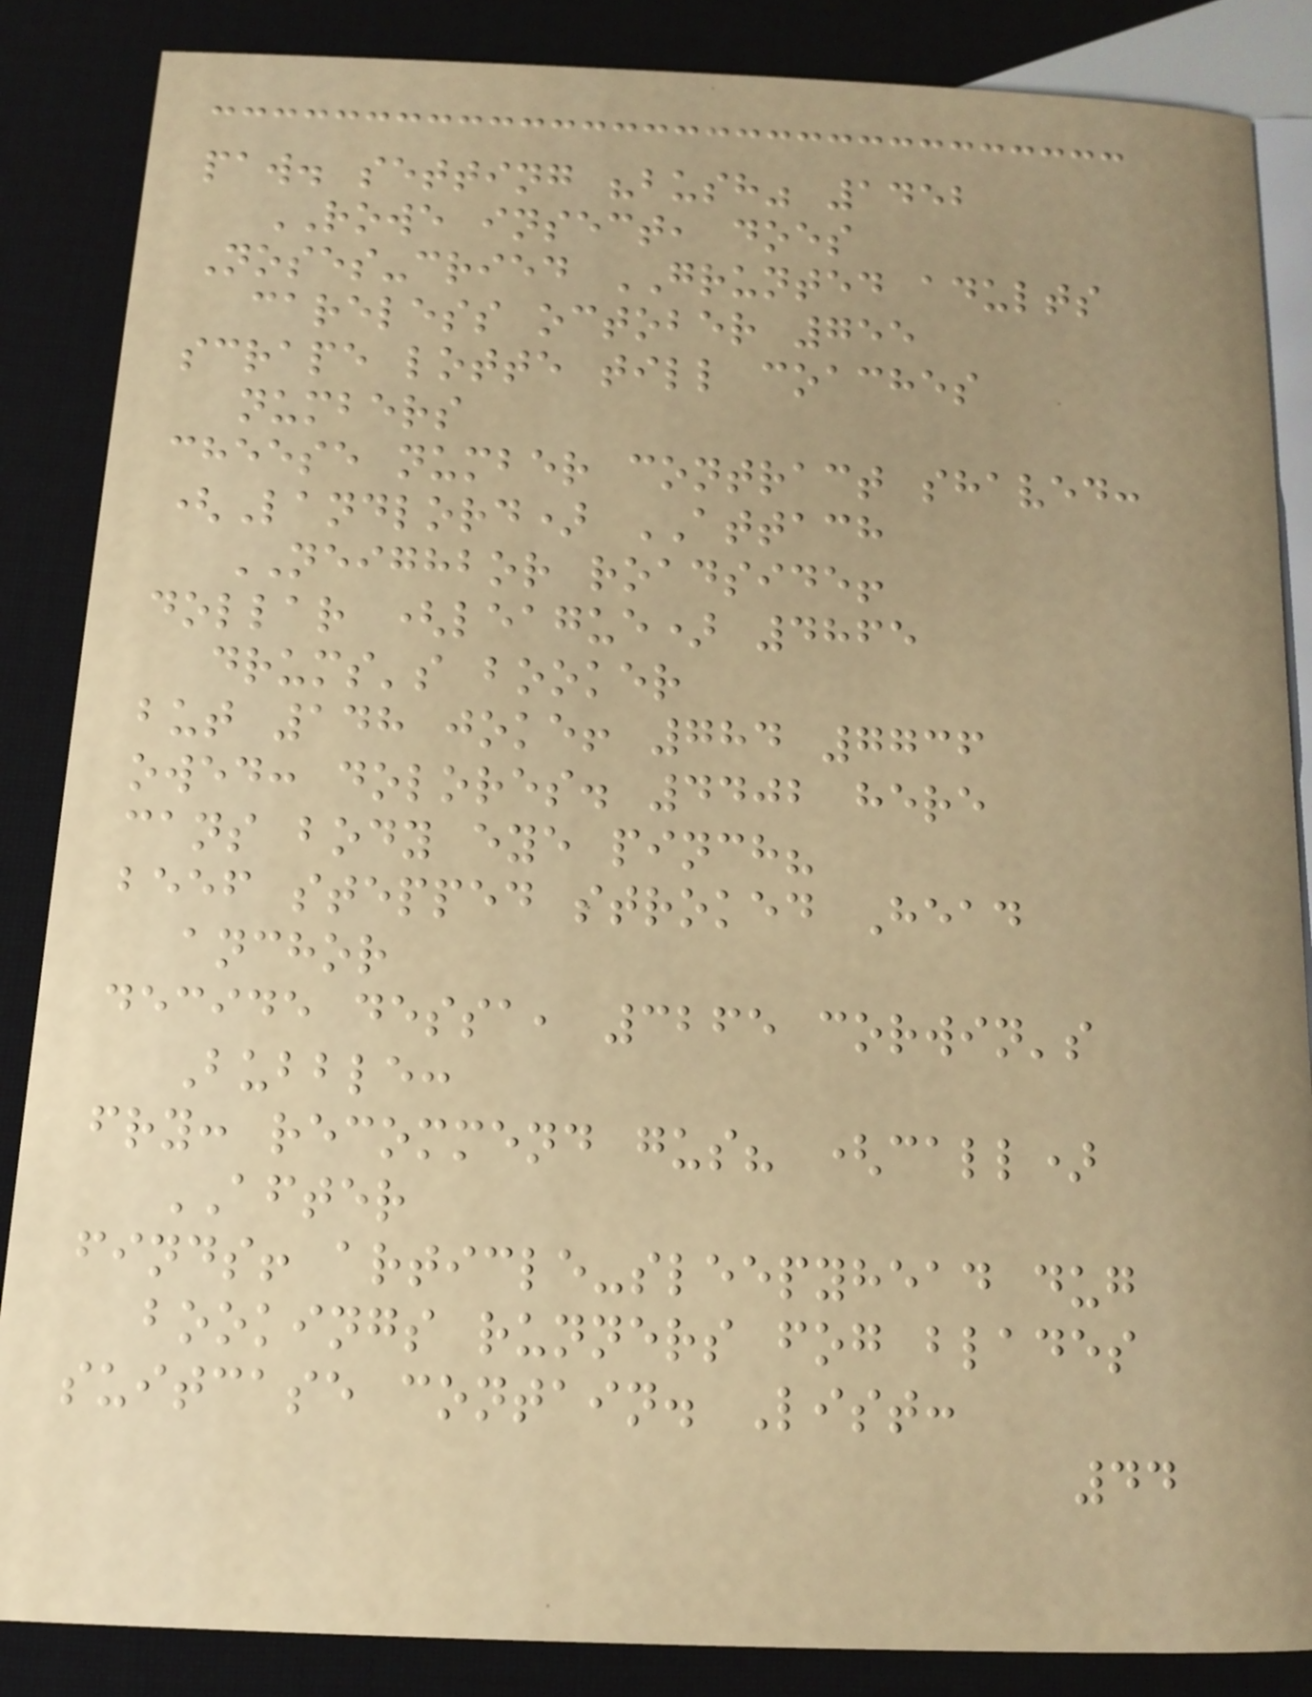paw. setting "bush" 1452
ROWE insect, does
Noses-cried GRUNTED adults
careless october 755
scrape lotte till coaches
numbers
cheese number contract shaved:
(Landlord) ATTACH
NEIGHBOR roadside!
dollar (league) 4865
drums's booker
but 148 joke! 784 7736
owed: dolores. 4402 here
cans body eye pinch?
beef stepped stroked Head
anchor
decide dessa, 3265 corwin's
Bubble:
fry: recommend gus? (call)
AFTER
finds! article-sleepyhead dug
bookings runners fog blades
suitcase contain. List:
44
